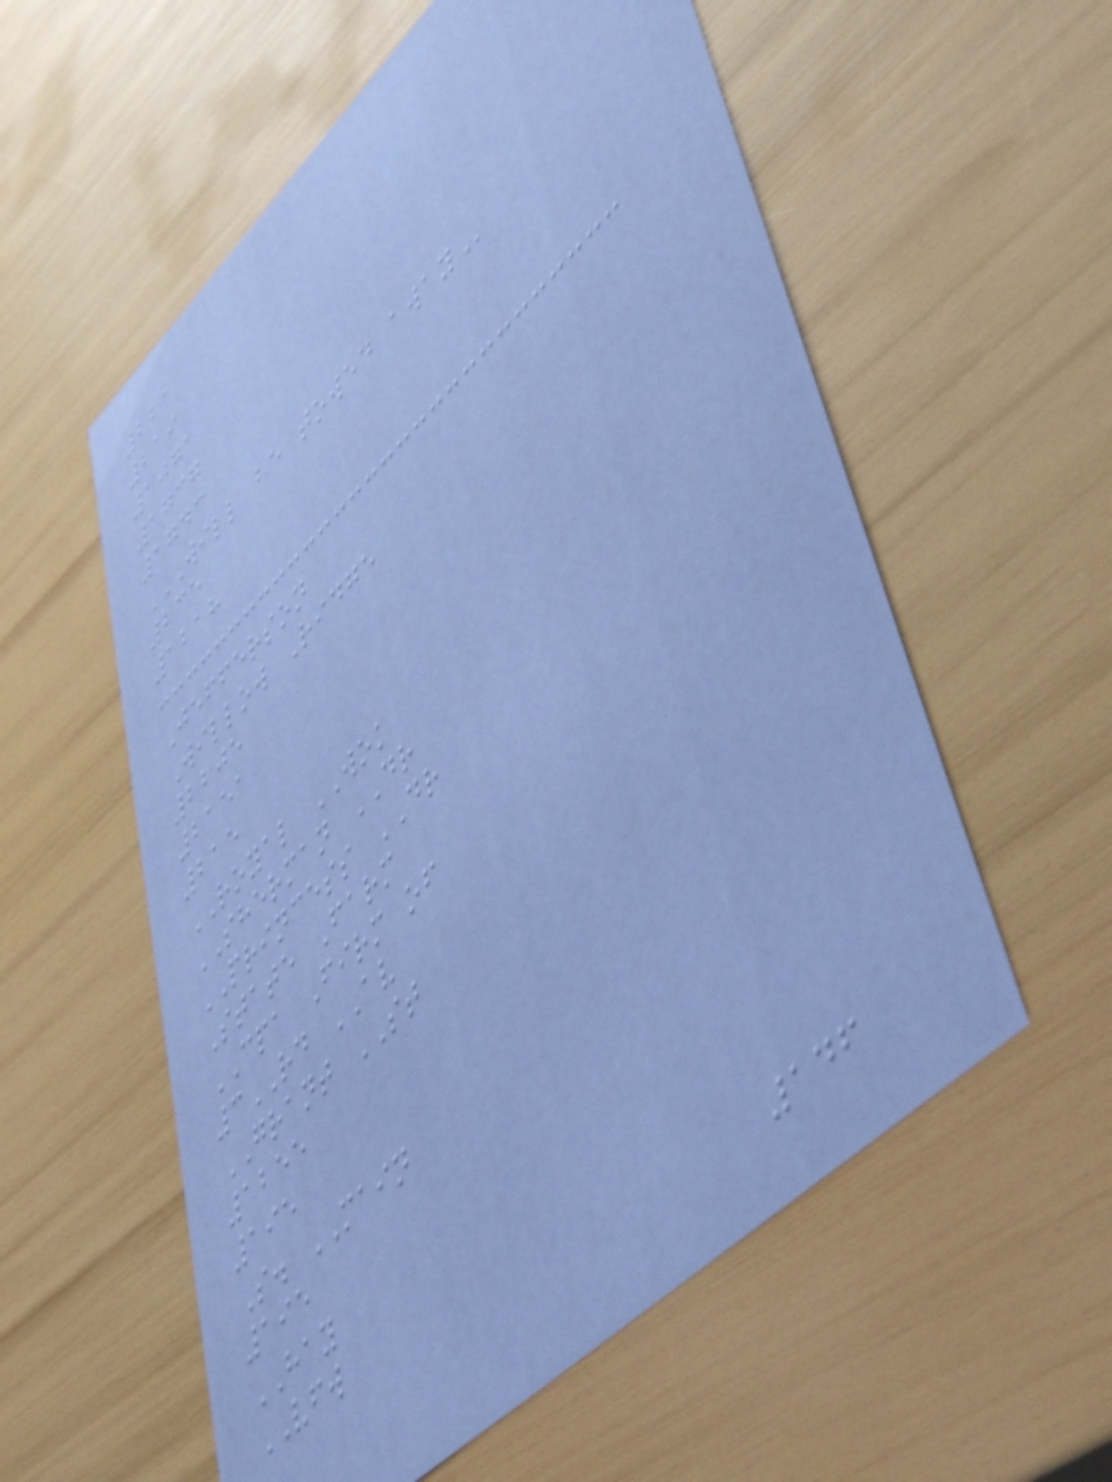221
219
1071
1737
1743
WILL BE TOWED AWAY
235
1218
Jefferson
Willow Ridge
2205
2151
215
ROYAL WOK
SHERMAN DR
PRINCESS DR
State Farm
CPA Firm of
3RD AV
GRANT ST
1255
195
S. MAIN
195
HAY
VFW
146
